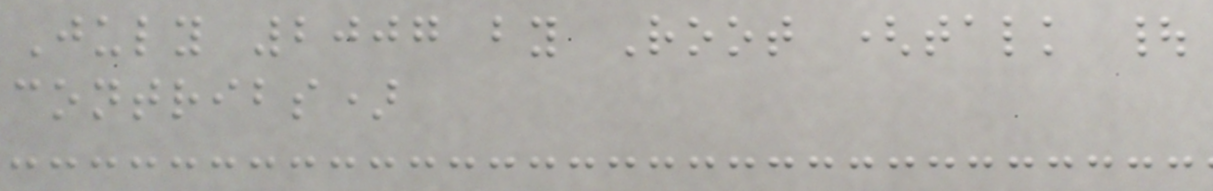July 2007 by Root (talk |
contribs)
